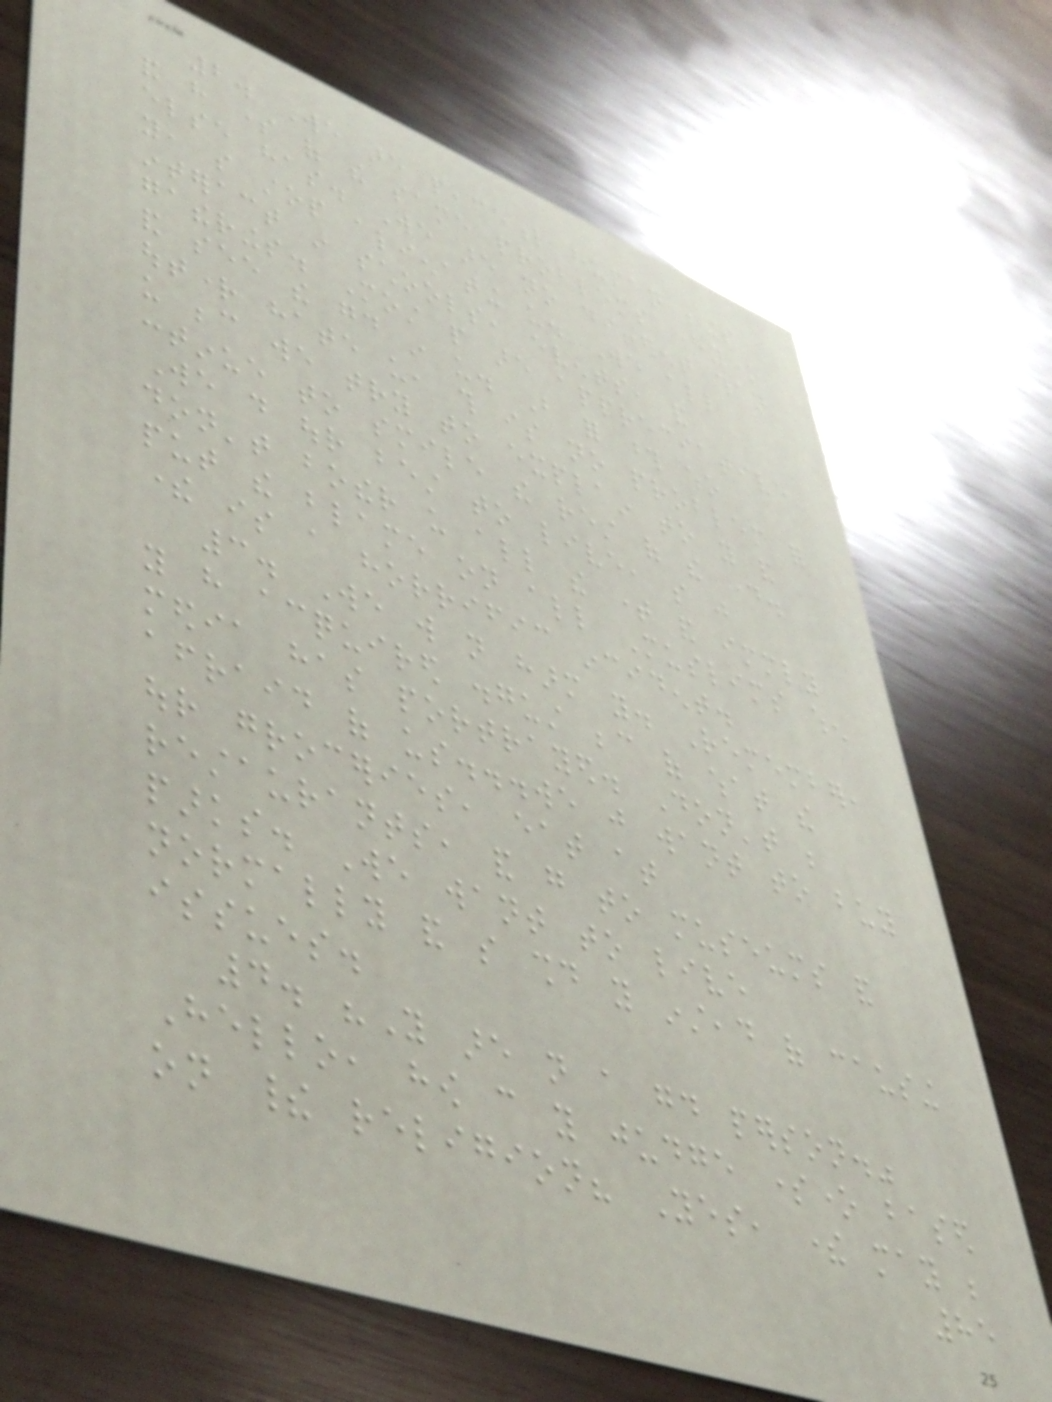2. We are peaceful human beings
and have some of the same problems everyone
else has. We are no different than
you, so stop alienating us. We all
interact in schools, events, and
gatherings. Most people are appreciative
and see the good in us. But for those who
outright hate us, this is no problem for
us because we try to explain to you and
continue to smile the rest of the day.
We do our best to live, so just
don't bother us all the time and immediately
put the blame on all Muslims when
there is a horrific incident.
3. We will not harm you. Remember,
you have acquired disgust because of what the
media has portrayed. Don't be
afraid of us...we just want to buy
our groceries, eat at
restaurants, and go to museums and
parks. We want to live
normally and so should you instead of causing
issues.
4. "You are not a good person."
Hello, how can you judge someone based
on their religion? Yes, there may be
85
